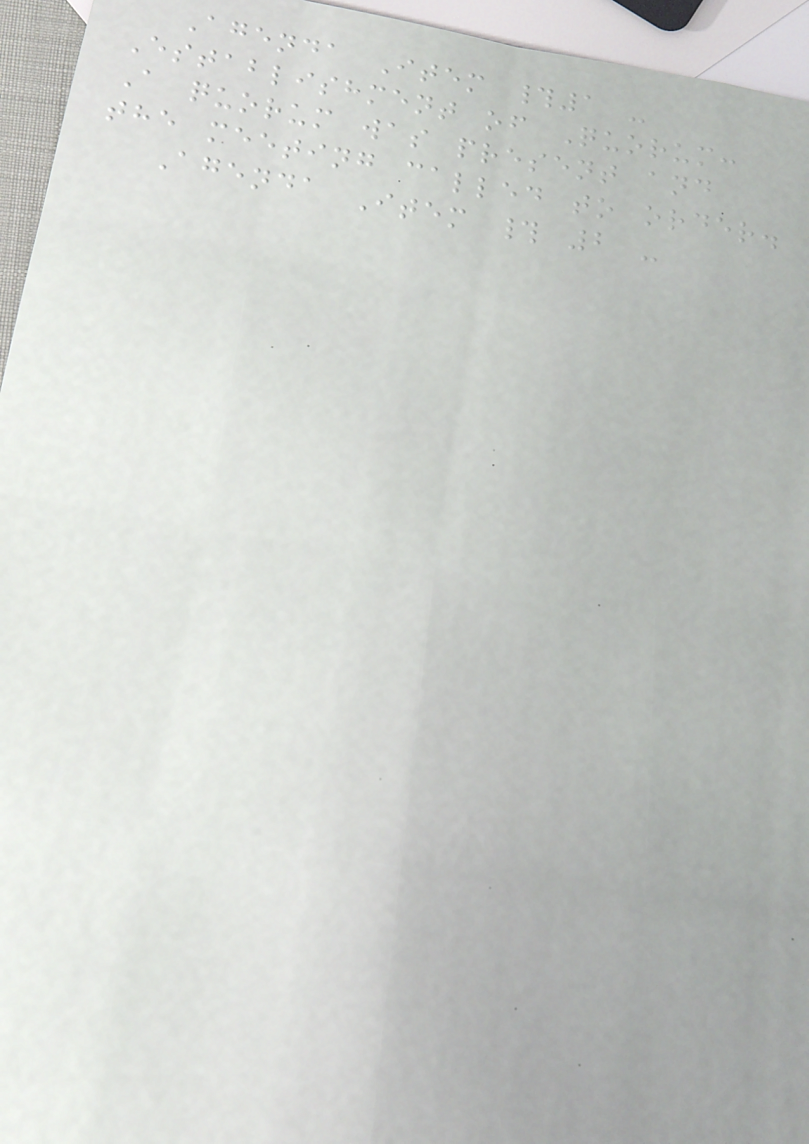Agenda Item #1 -
Establishment of Quorum:
A quorum was present and
the meeting called to order.
Agenda Item # 2 -
